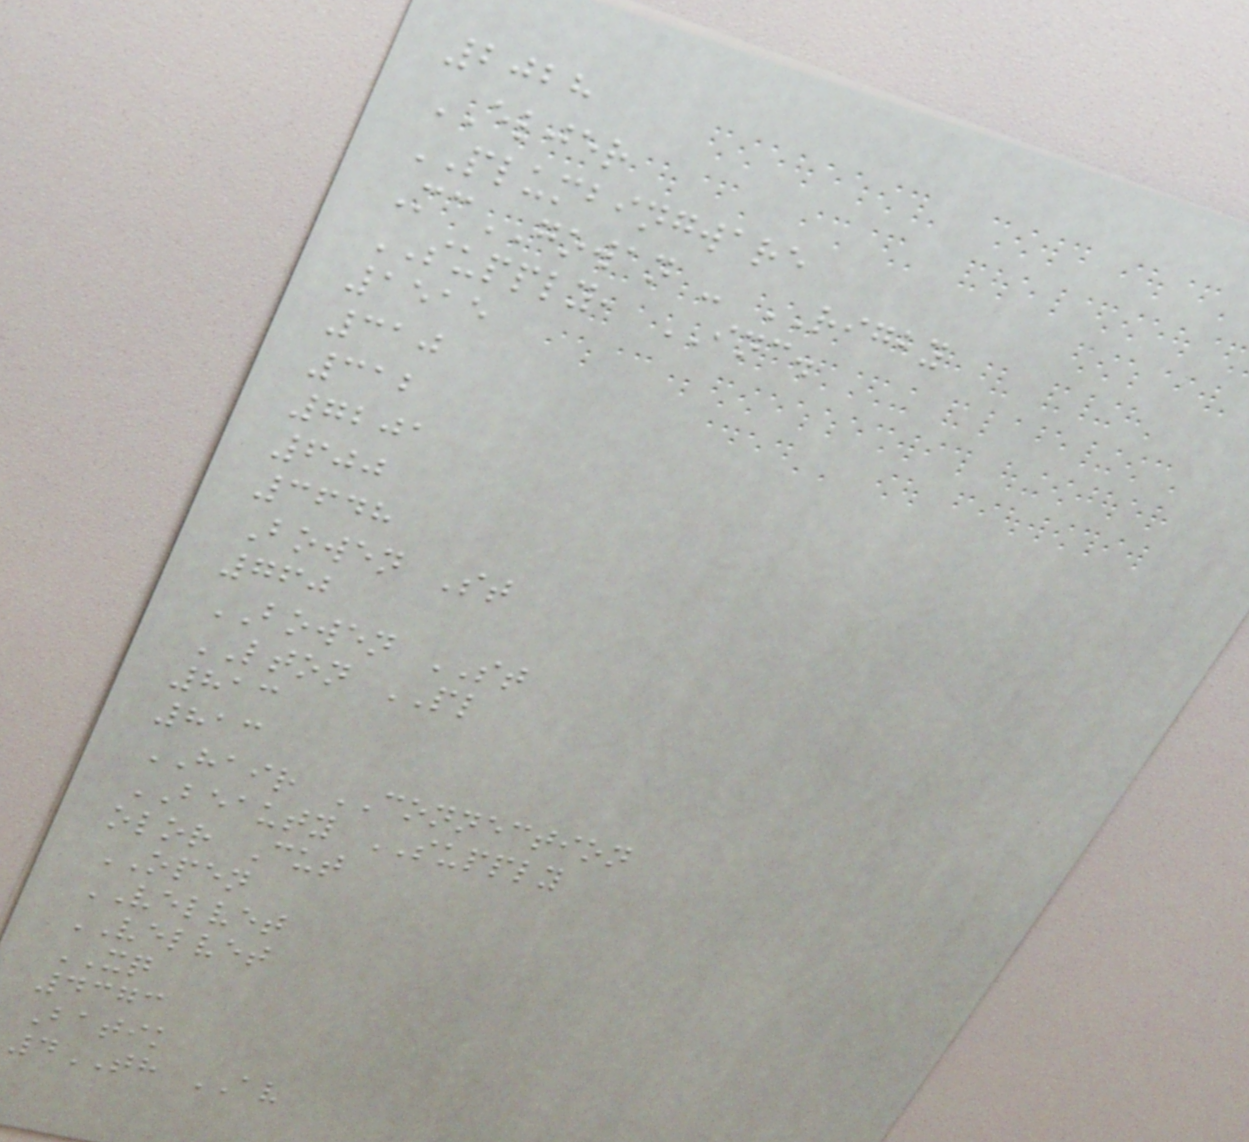2028
ELJER
PLUMBINGWARE
McGOWAN - RIGBY
SUPPLY, INC.
1515
310
312
7201
600
3648
Bowen St
760
BOWEN ST
LTON PL
813
813
HAIR CONNECTION
BEAUTY SUPPLY
olor Cut
OPEN
VELVET
VELVET
XQ
4373
Batik
4TH AV
